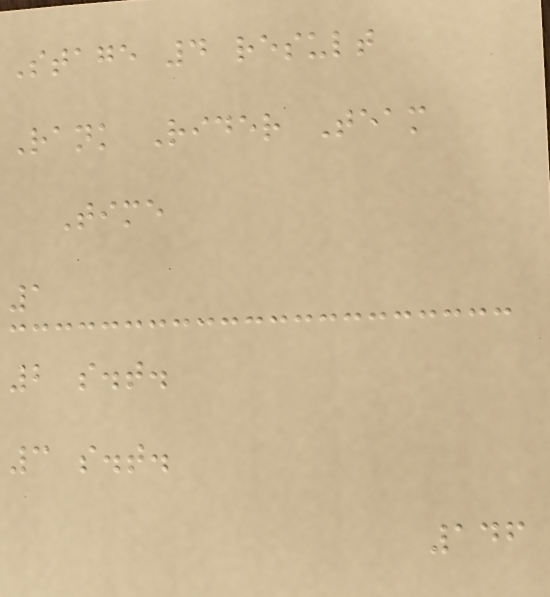Stage 4 result
Rank Rider Team
Time
1
2 s.t.
3 s.t.
146
